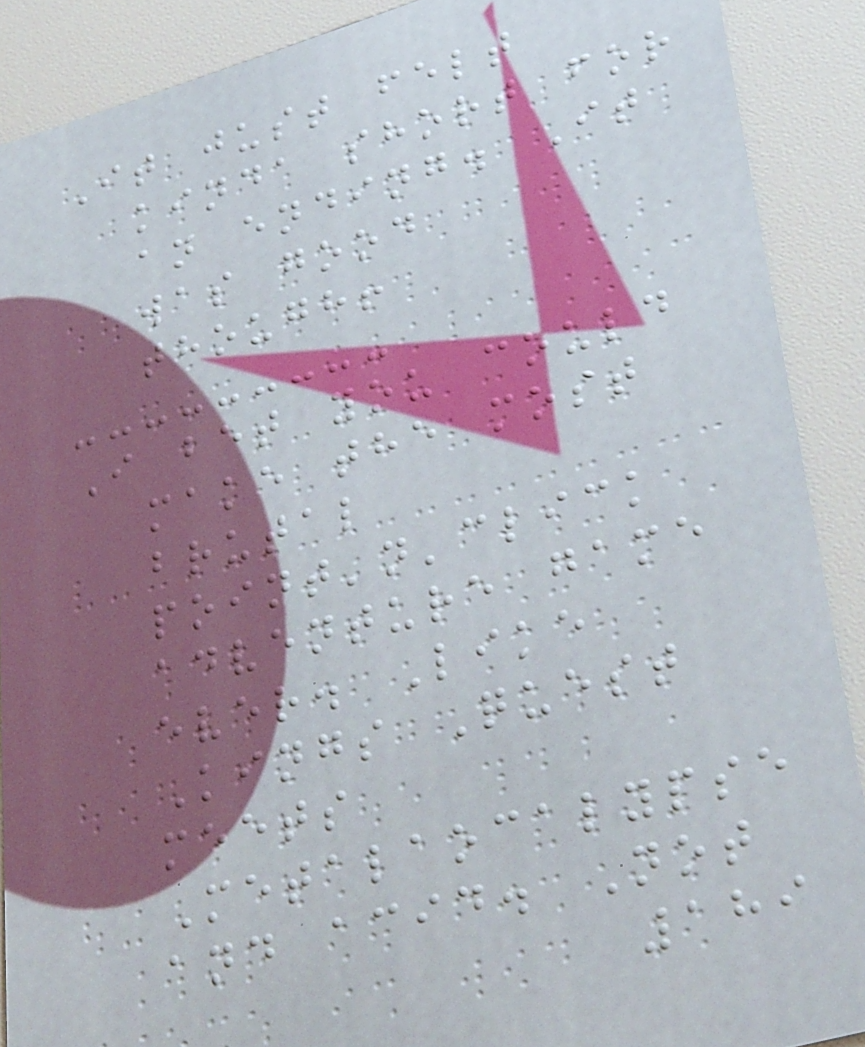It just felt
kinda short for
an ending. It
was good
though!
I bet you could
make the most
brutal
point'n'click
adventure game
ever. Like
Kings Quest
meets
Metalaocalypse
and acid. Not
189
